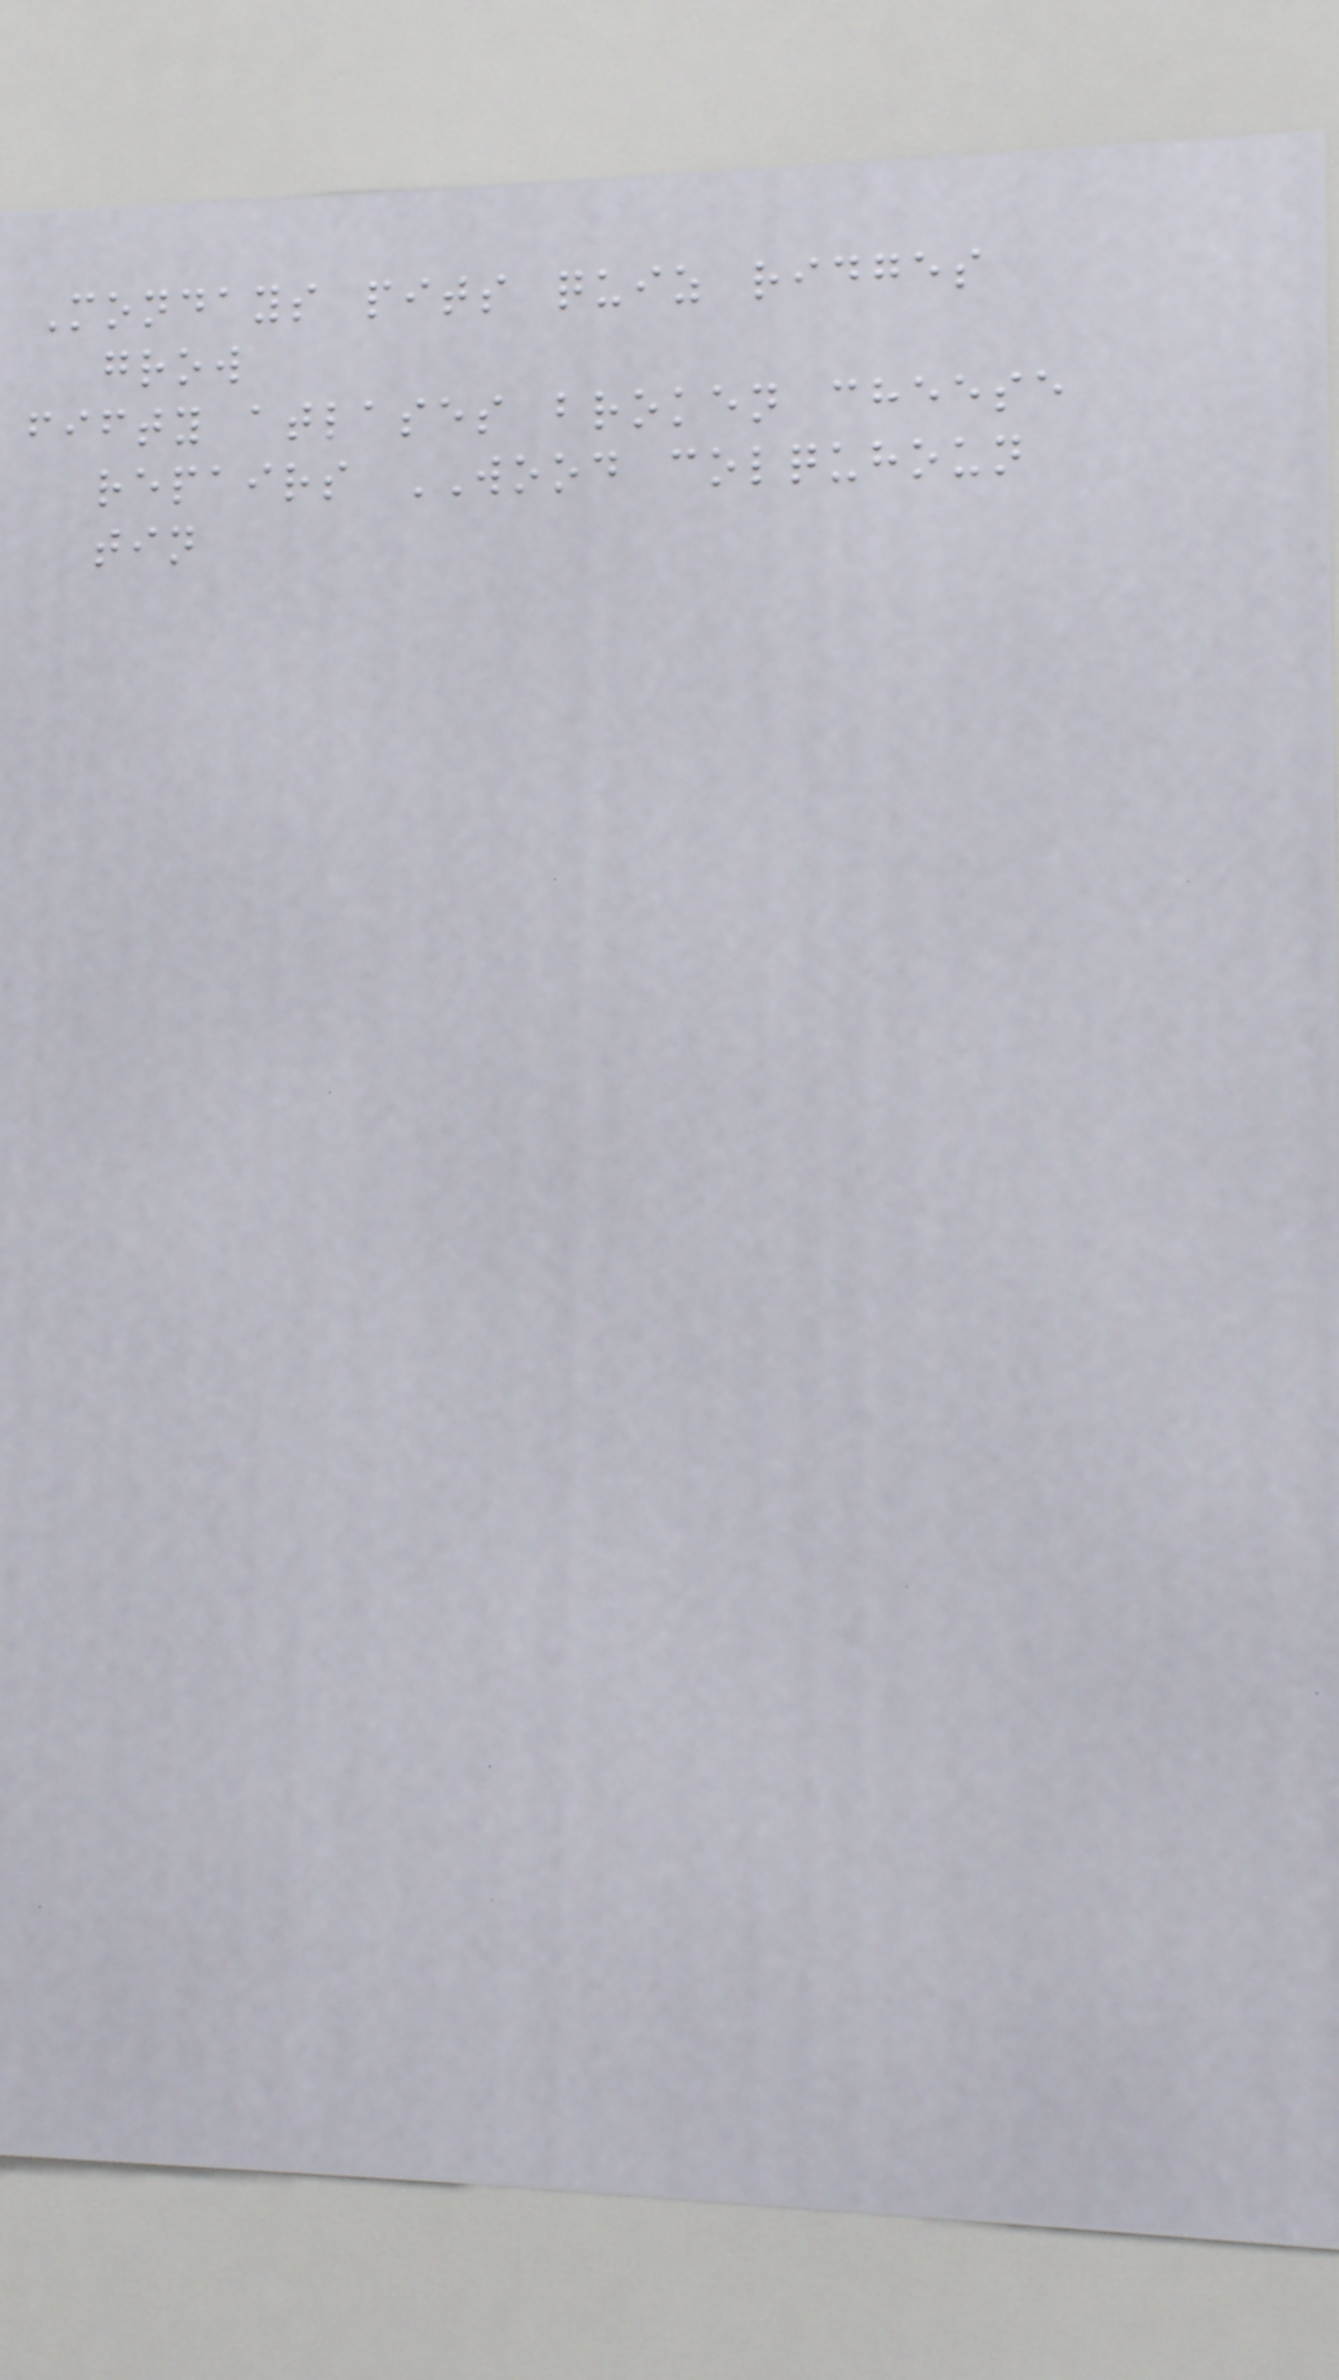Mondays pits quiz ridges
grow
fifty atlases broken cheese
repairs WOOD colquhoun
tin
